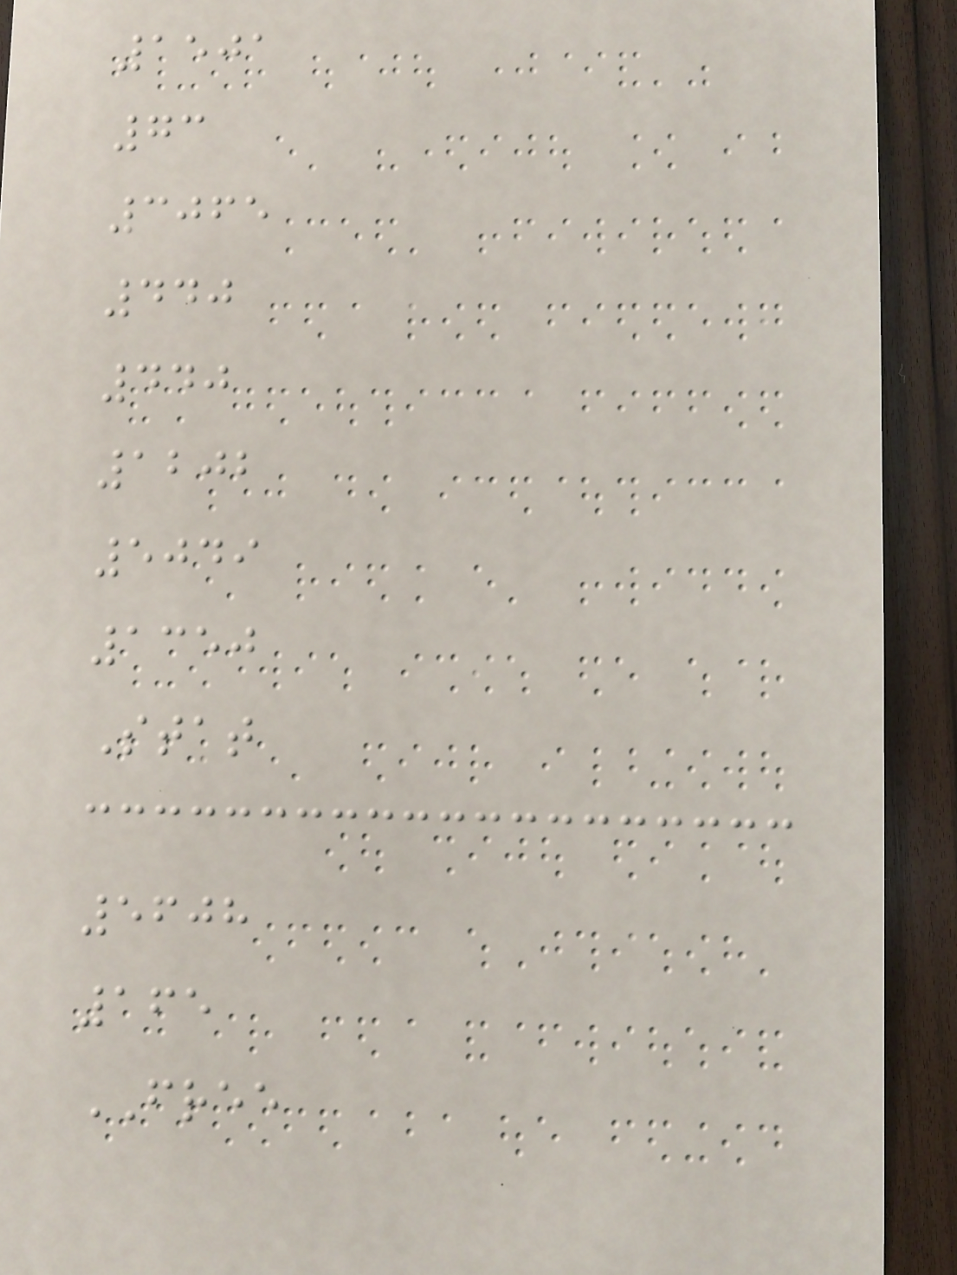1501
73
3065
440
440
1202
5049
1350
Stat
5608
165
FREE
